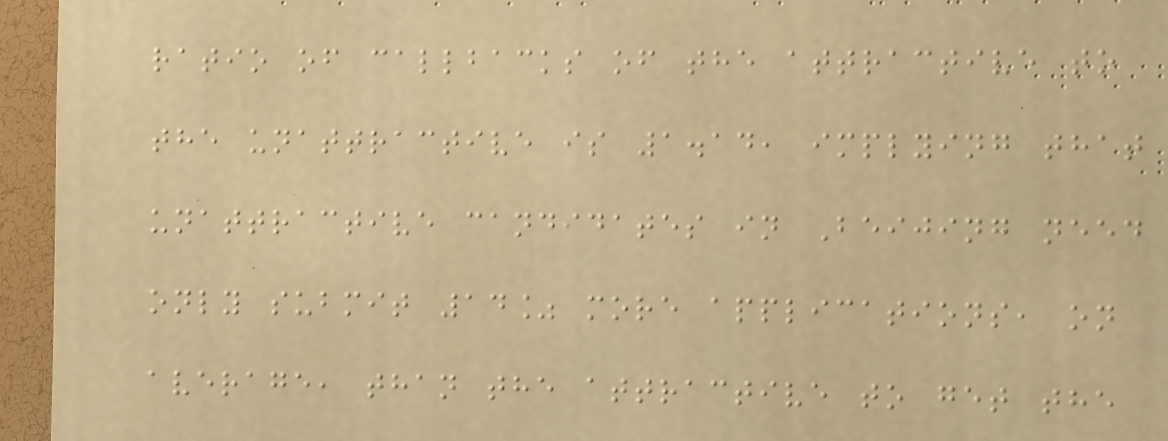ratio of callbacks of the attractive to
the unattractive is 1.14, implying that
unattractive candidates in Beijing need
only submit 14% more applications, on
average, than the attractive to get the
